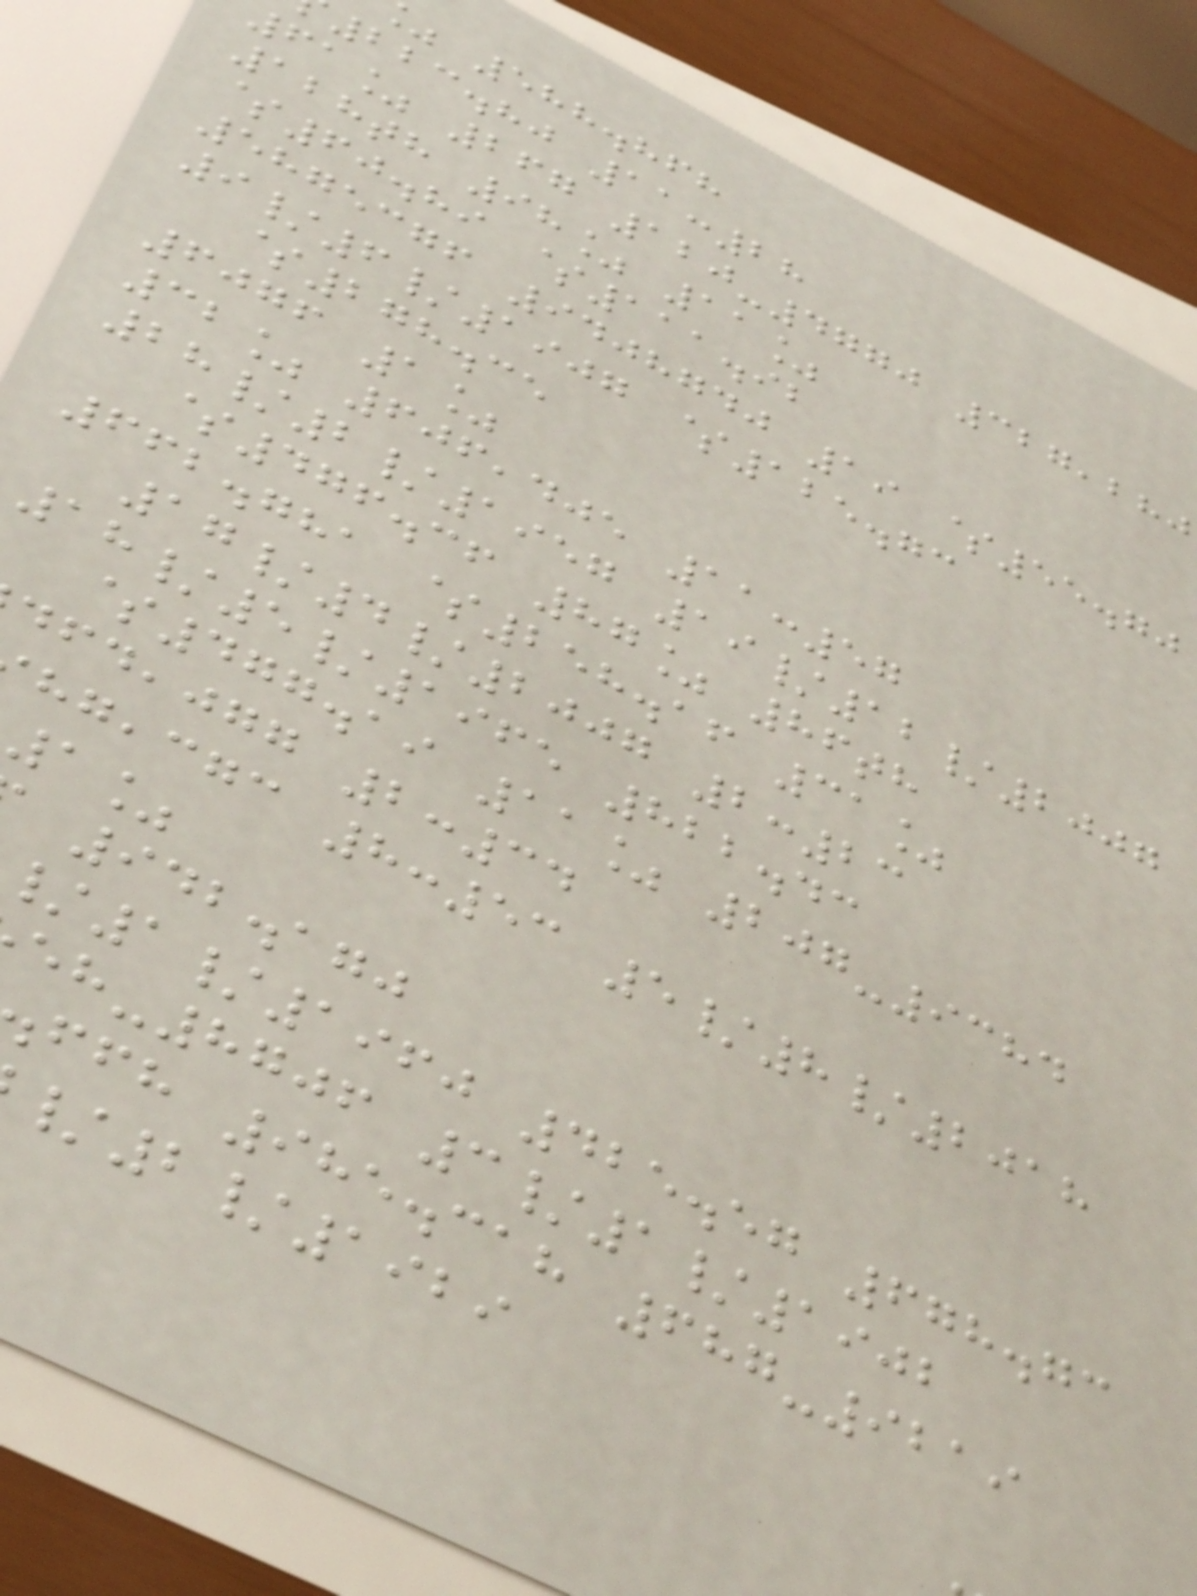588.868
223.80 11:28
61% 267 120-4770 327,280
128th 98% 11%
$60.89 $111.92
5875376 9408740 19 $55.70
9/6/1907 $125.73
$278.35
6076 1%
32% 606,405 11:57
28/2/1957 19/12/2007
$476.36 87% 86th
662.781 $258.16 31%
17/4/2007 2:23
18/5/1965 822.43
$477.19 11% 207-9384
,jgg 2:34
,cgc 8:53 5/8/2018
1%
942.170
1/1960 425.57 678.73
-8706 3/1/1902
ffh 985.318 687-9219
/2/1929
